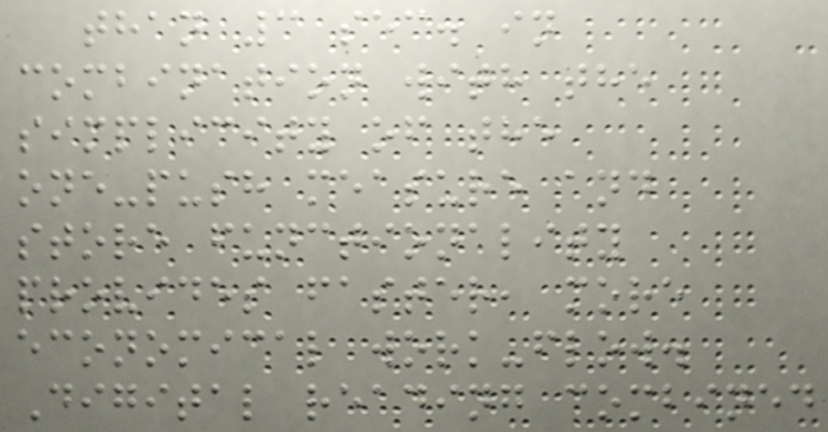than 3 sec. in
combination with the
simplicity of the
one-push measure and
store functionality
provides faster, more
economical work-flow.
Digital reading combined
